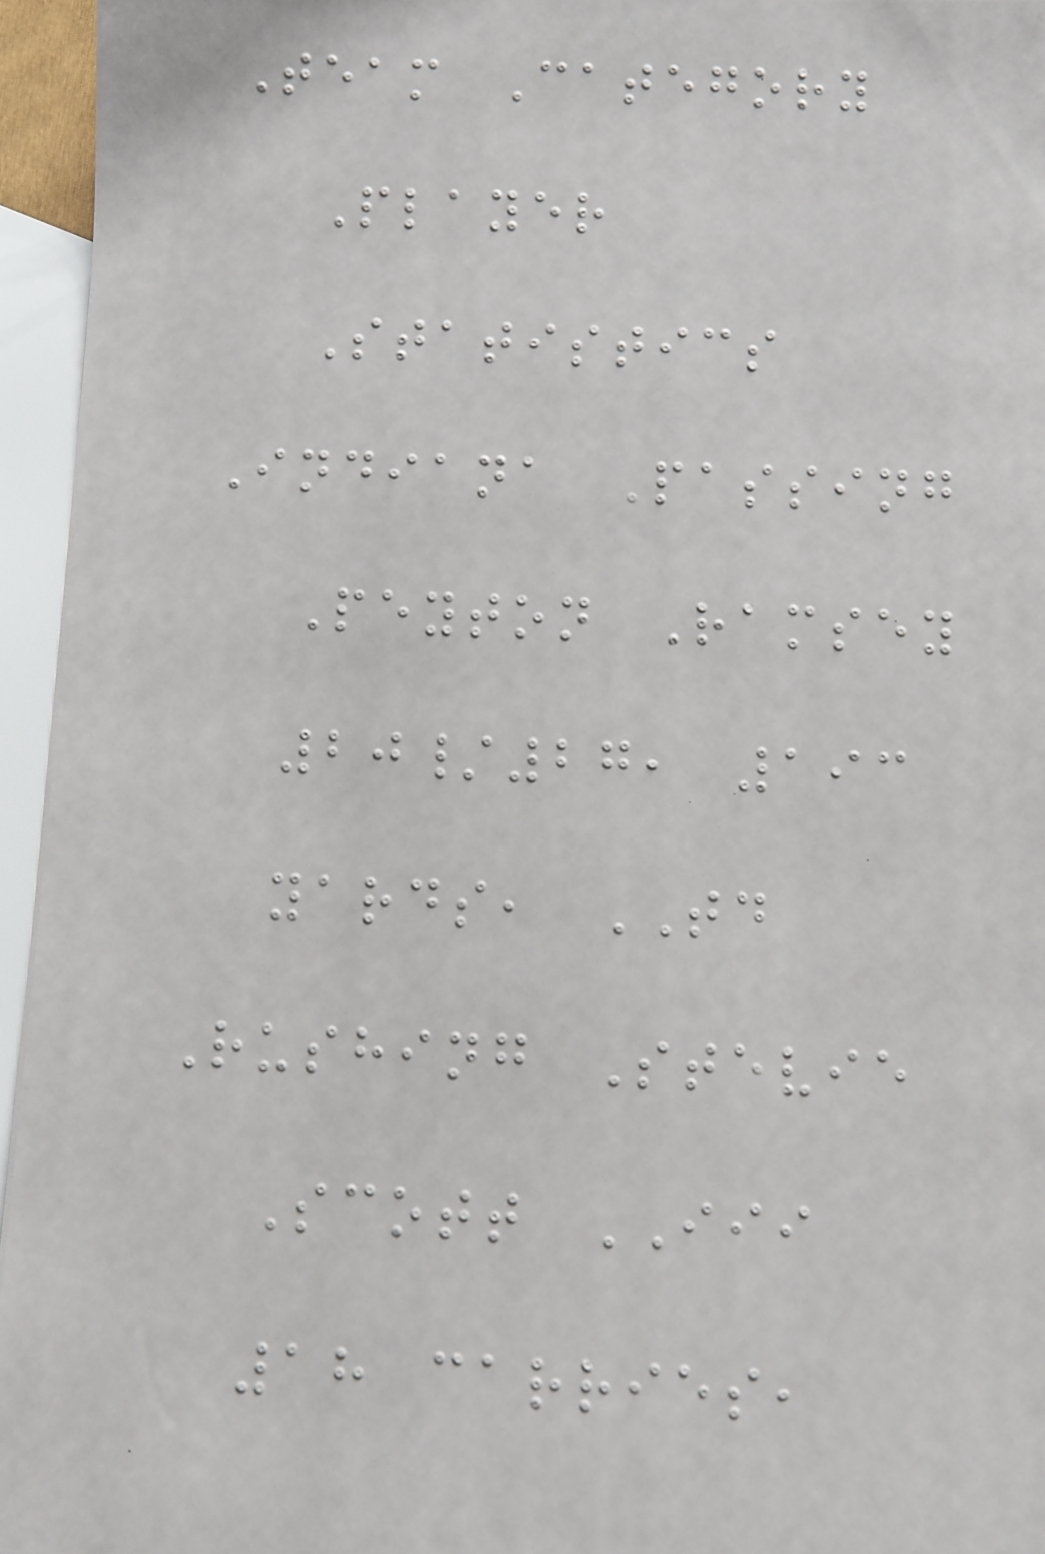Team Category
Player
Statistics
Indiana Passing
Peyton Ramsey
20/27, 193
yards, TD
Rushing Stevie
Scott III
18 carries,
